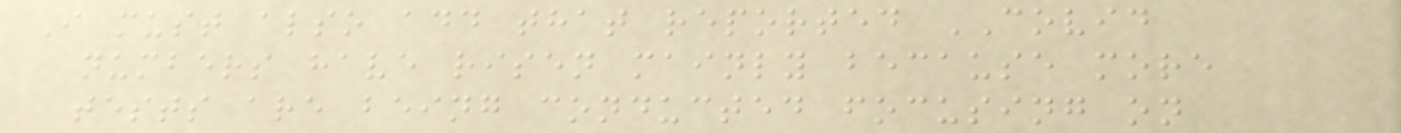I must also add that reported COVID
numbers have risen mainly because more
tests are being conducted focusing on
